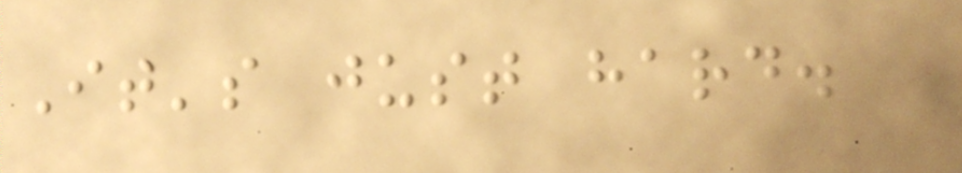It's just hard.
